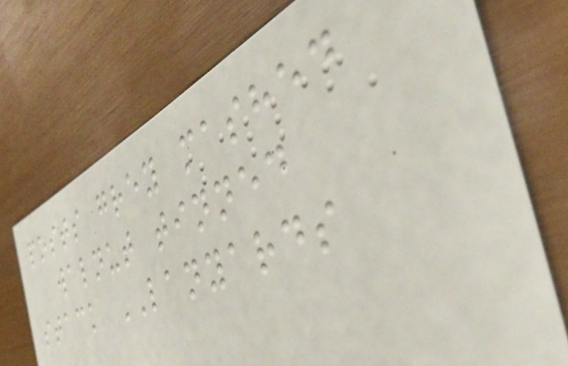posts grey mashed
walnut tinned
stack LANYARDS
